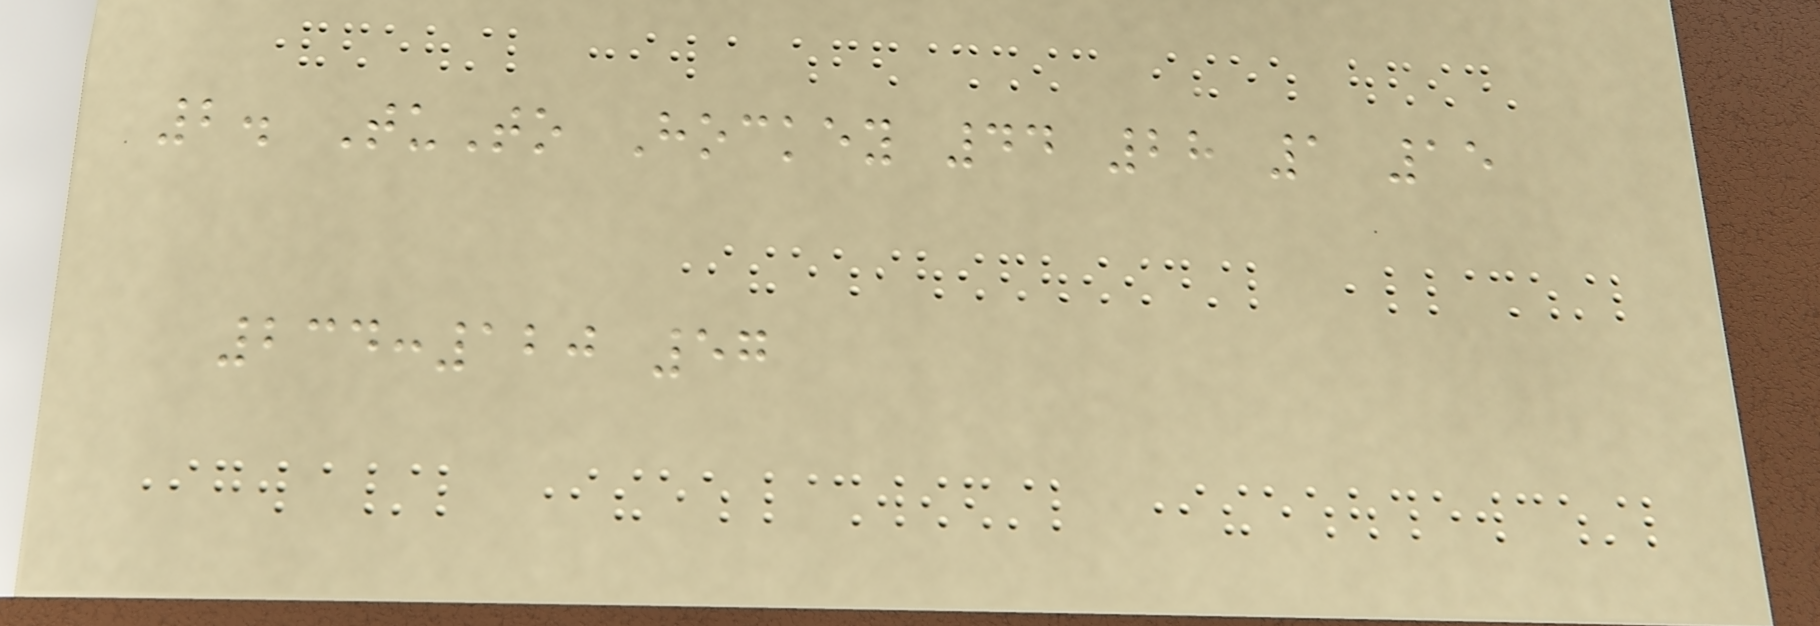2. TuTo Hockey 44 28 1 15
234:120 57
